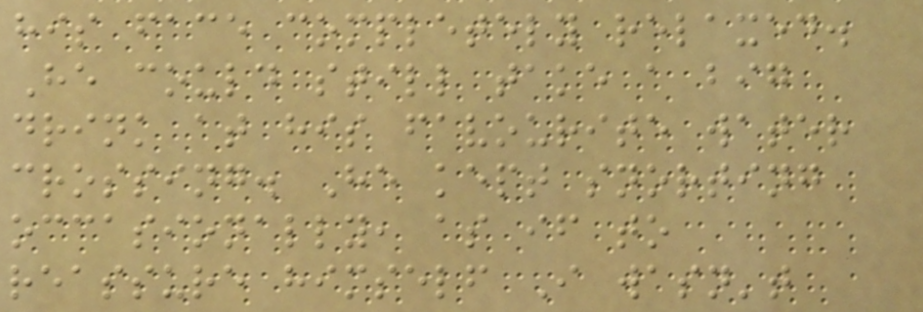his face completely relaxed.
He could still take a big
drink at his favourite water
crossing. He kept snorting
occasionally, as if to
reassure himself I wasn't
